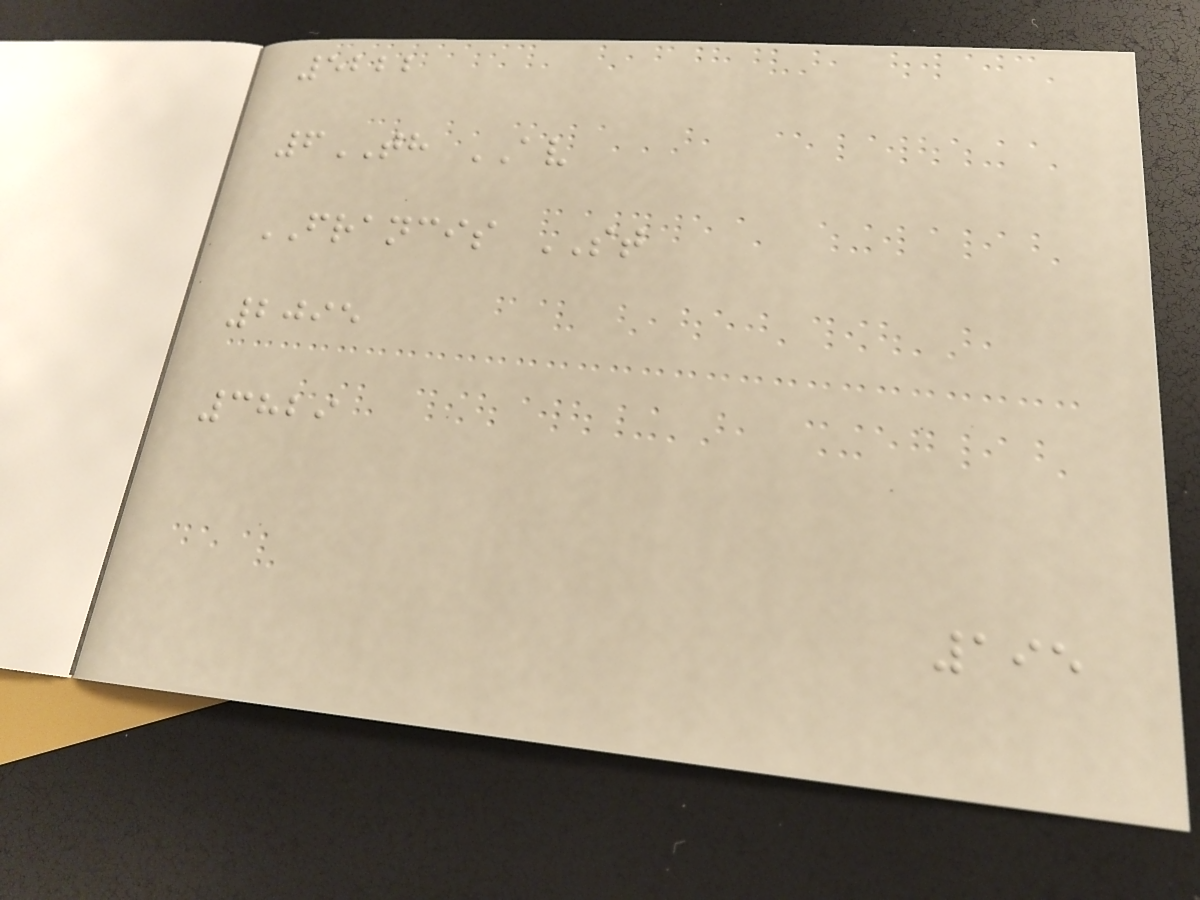5222
6TH AV
FRANCIS ST
2095
3829
195
